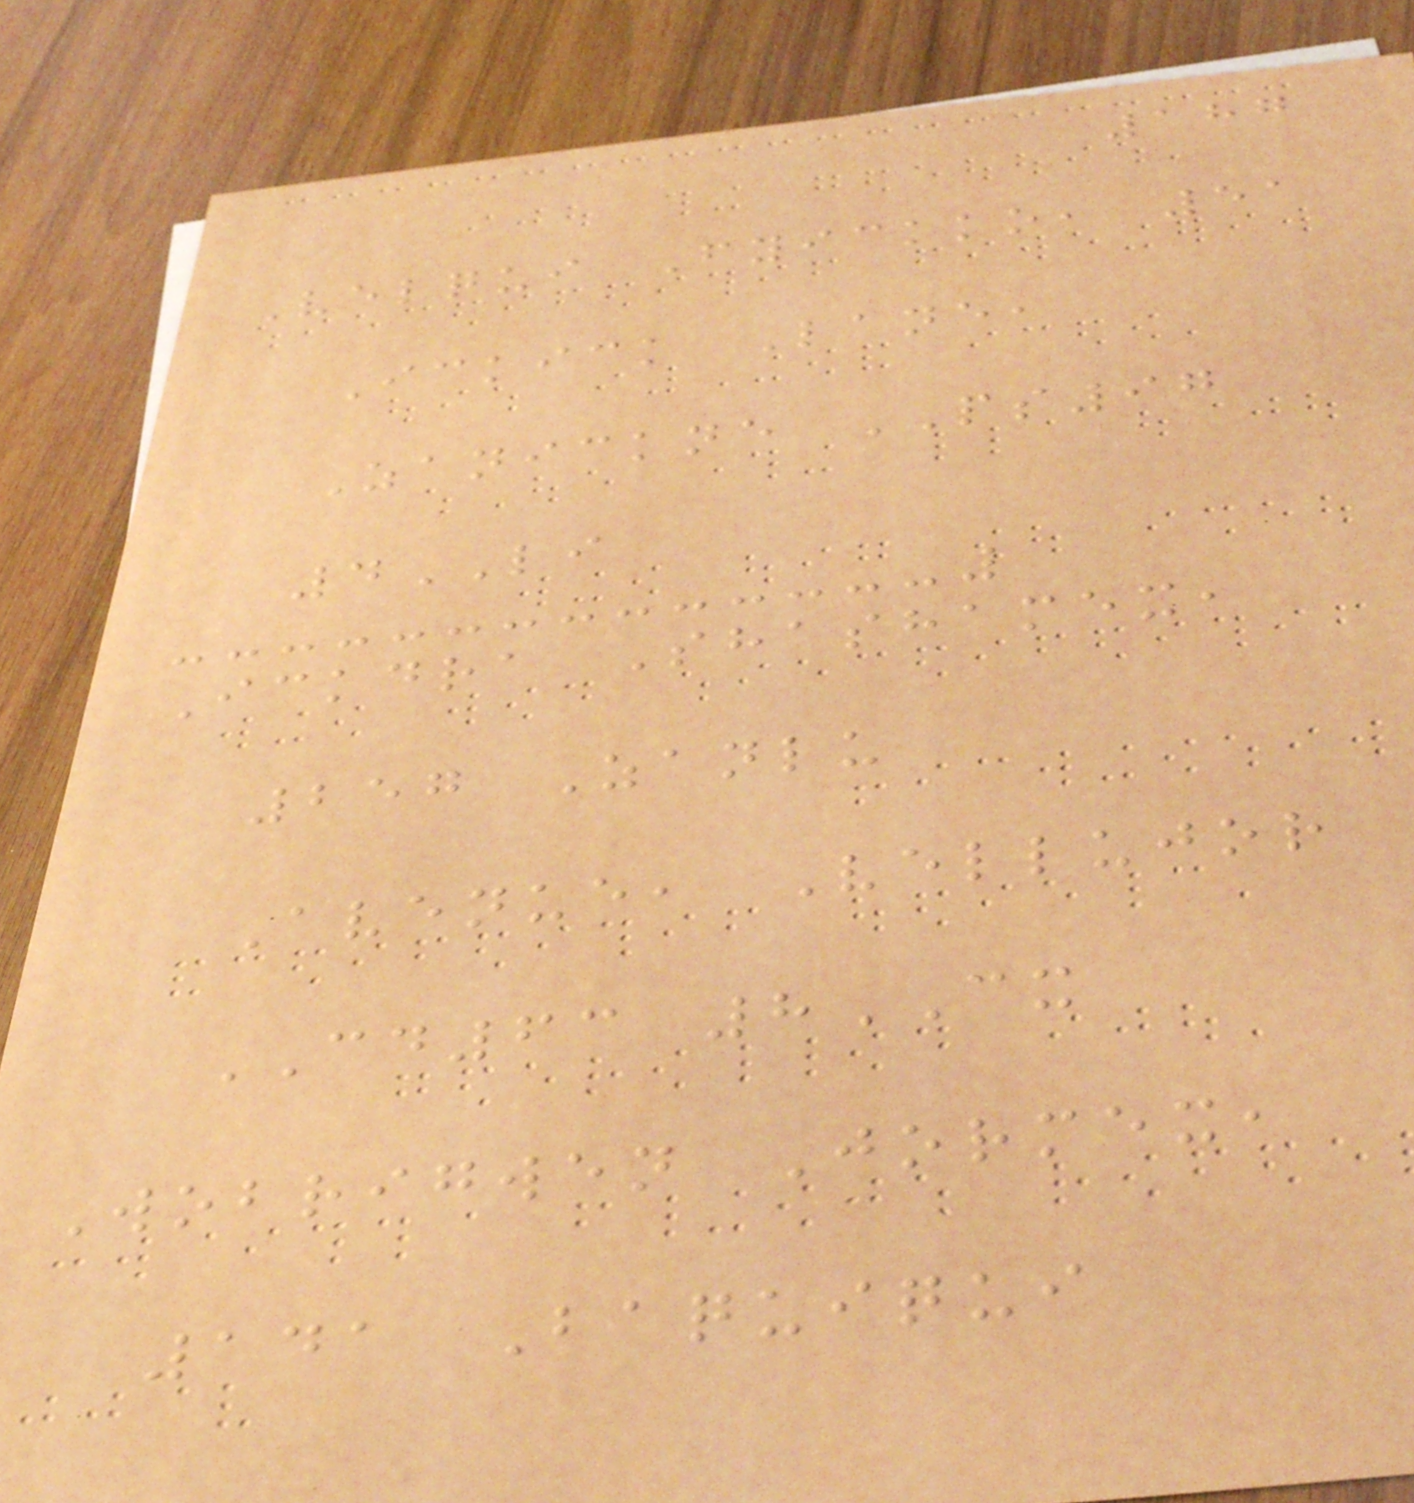187
Velqui Fyickko, 51
Ickick Lane,
Zanickne PS97
4LI
Ickdra Shashamex,
257 Zanlu
Avenue, Vellujor
CD63 8CX
Wobrigwen Jormex,
141 Baquiqui
